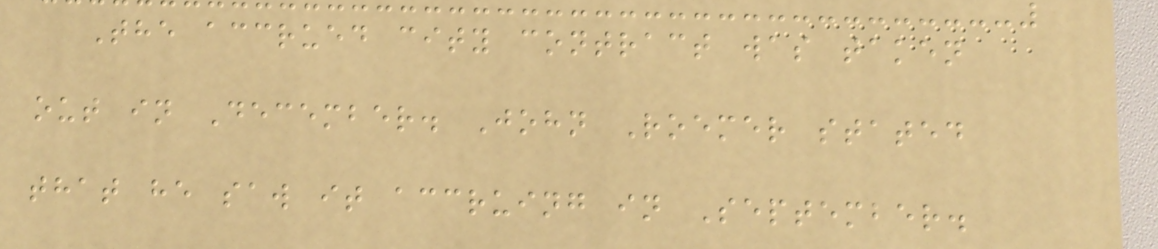The accrued city contract was taken
out in December. John Roemer stated
that he saw it accruing in September.
